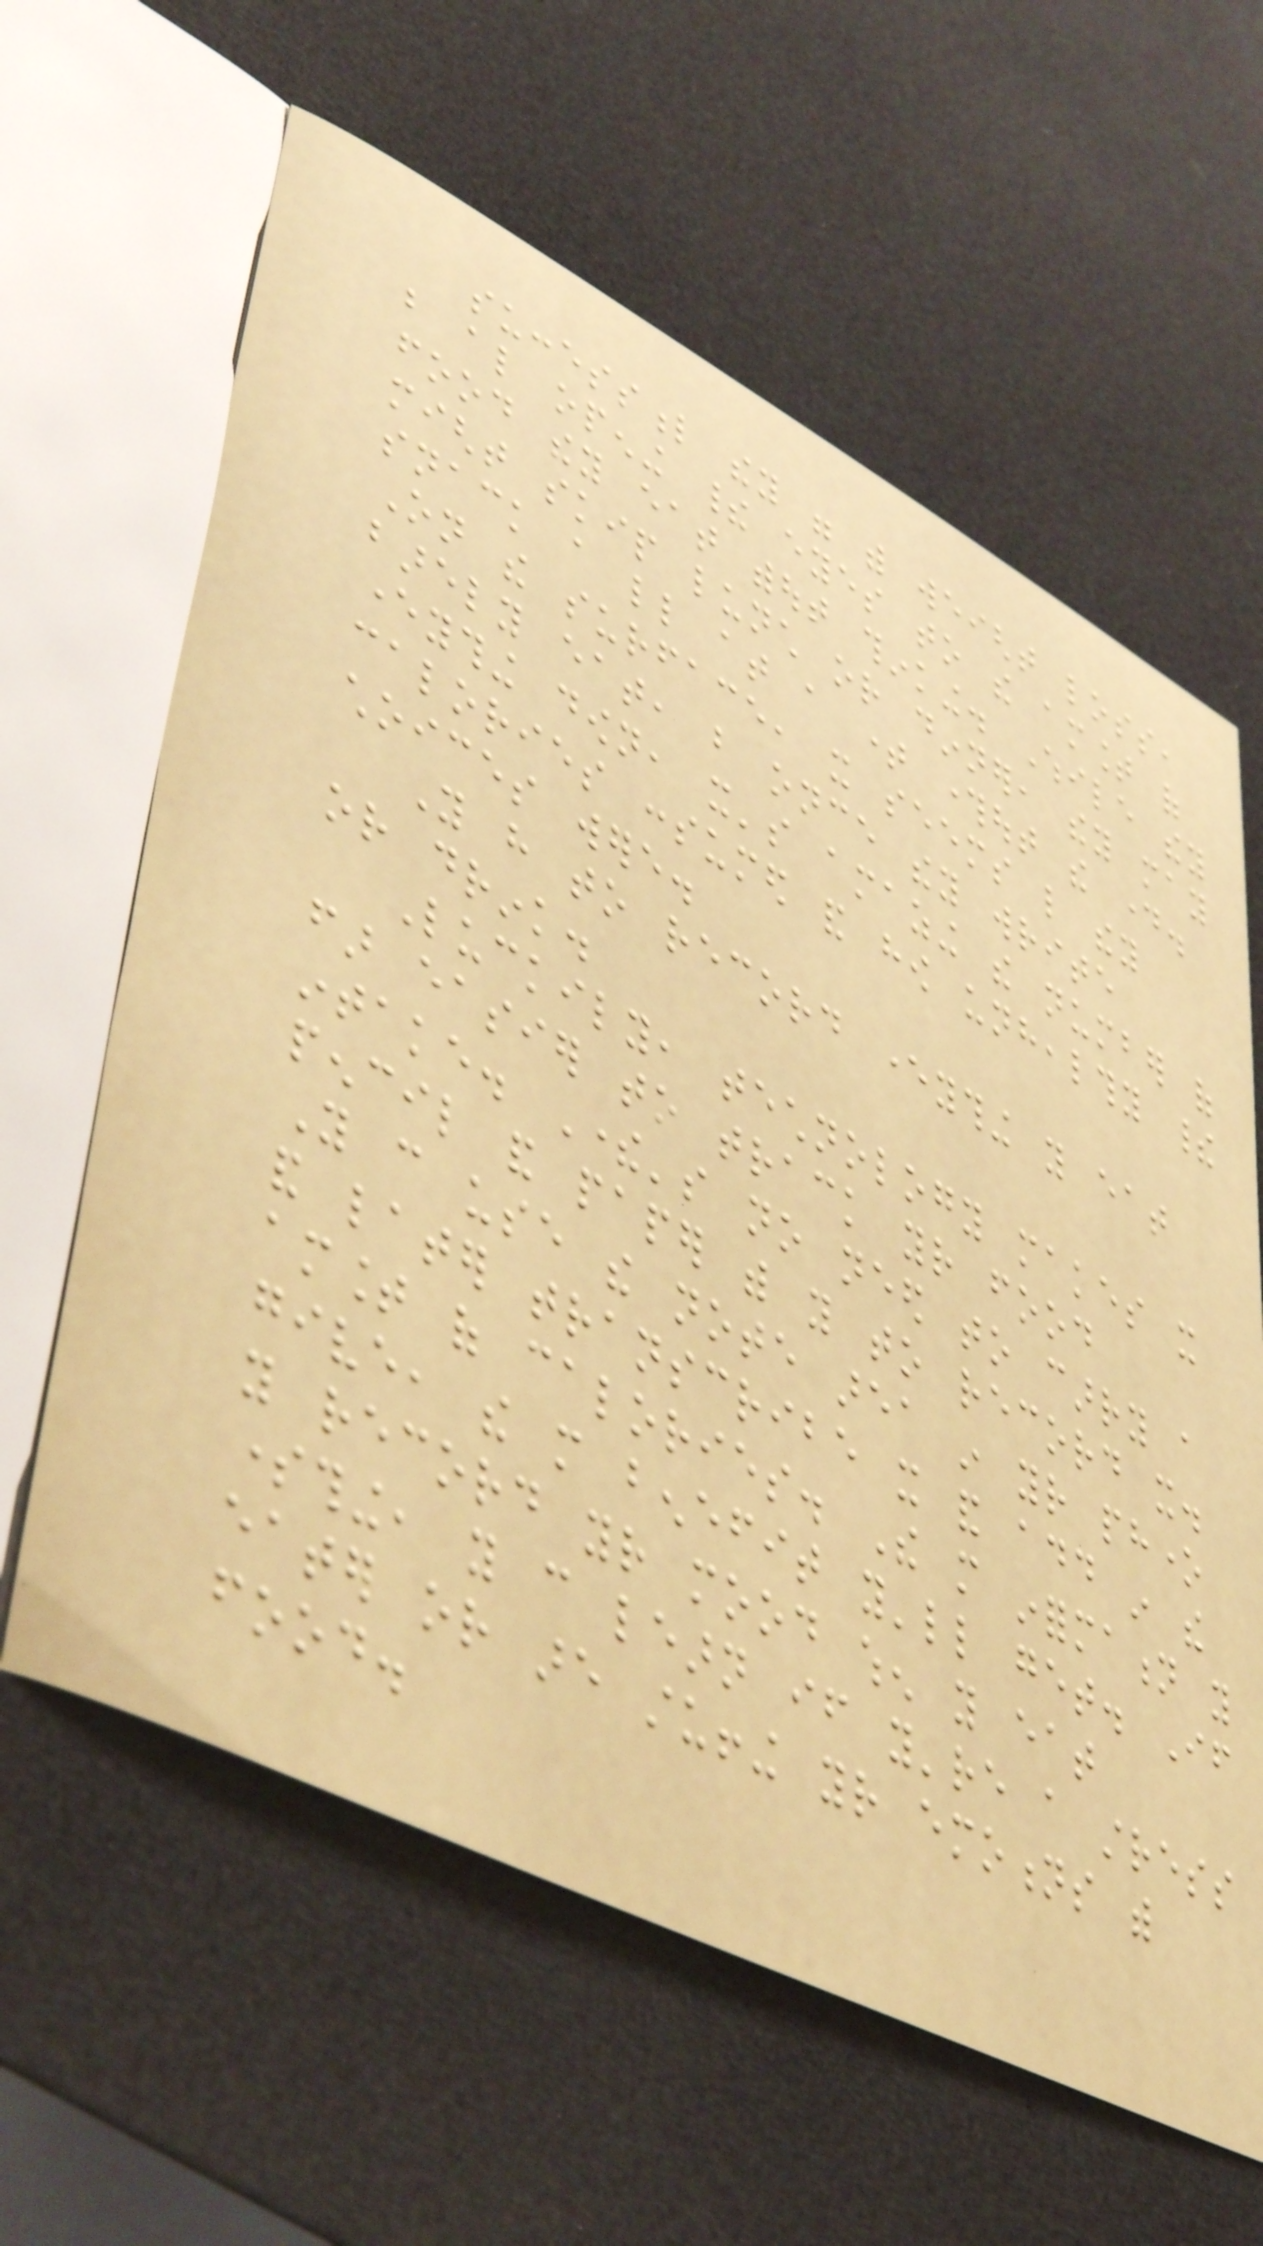successful they were with weight loss,
but also opening their eyes to the amount of
food they eat without thinking. While they
might skip lunch or dinner, they may
snack a little at a time throughout the day.
On the surface, it seems like they
barely eat, but once they write
everything down, it's amazing the number of
calories consumed and how unhealthy their
choices were.
You have to record everything you eat
or drink.
Luckily, technology makes it
far easier to track your food
intake. There's no need to carry a
pencil and paper with you to record it.
You can use the note area in your phone
and later transcribe it and add in the
amount of calories. The more information you
give, the more benefit you'll get. If
you record your mood when you eat
something, you can learn if you're a stress
eater or are stuffing your emotions with
food.
